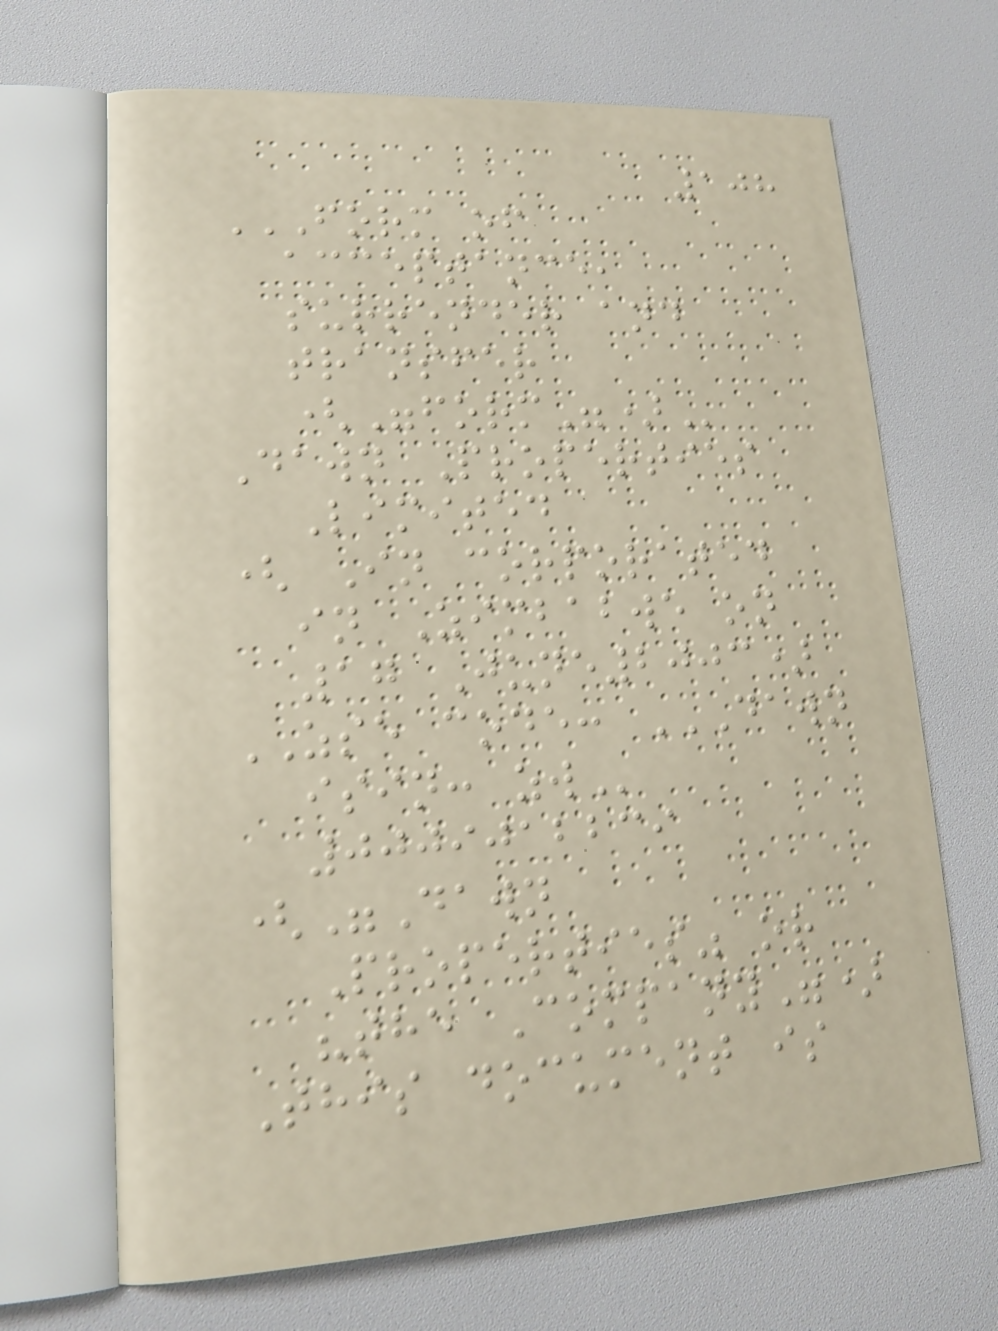108
FORM OF
ACCEPTANCE,
SURRENDER AND
TRANSFER
("FORM")
Dawn Properties
Limited
( In corporated
in Zimbabwe on
17 June2003)
ZSE code: DAWN
ISIN: ZW
0009012239
("Dawn
Properties" or
"the Company")
This document is
